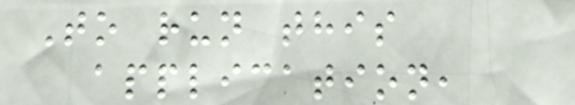To run this
application,
